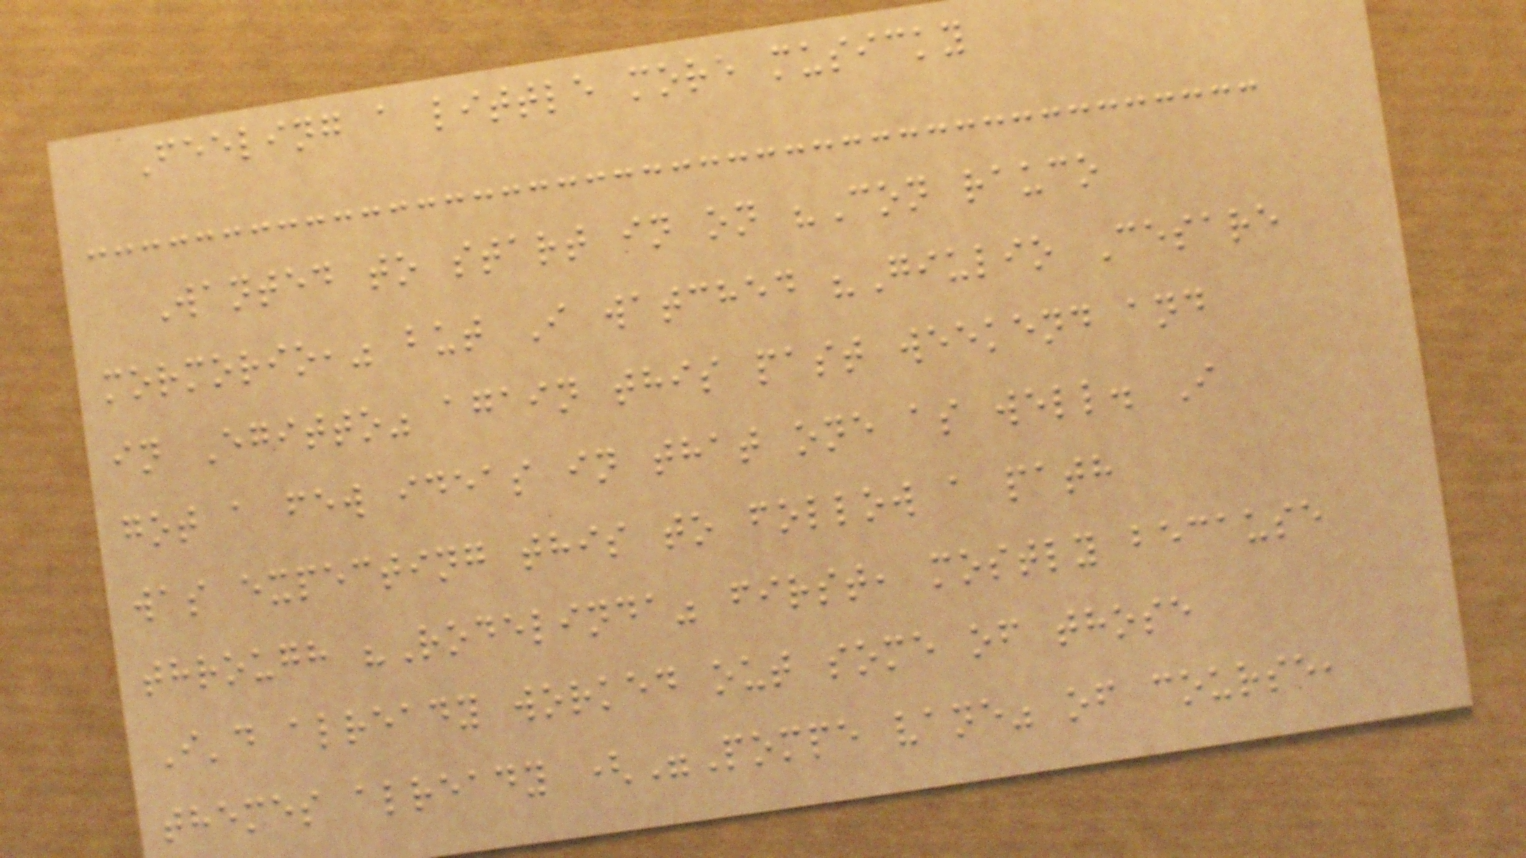Feeling a little more musicky
Wanted to start in on "Con rauco
mormorio," but I watched "Giulio Cesare
in Egitto" again this past weekend and
got a few ideas in that one as well. I
was expecting this to follow a path
through "Rodelinda" first, mostly because
I'd already worked out some of those
themes already ("Pompe vane" of course,
